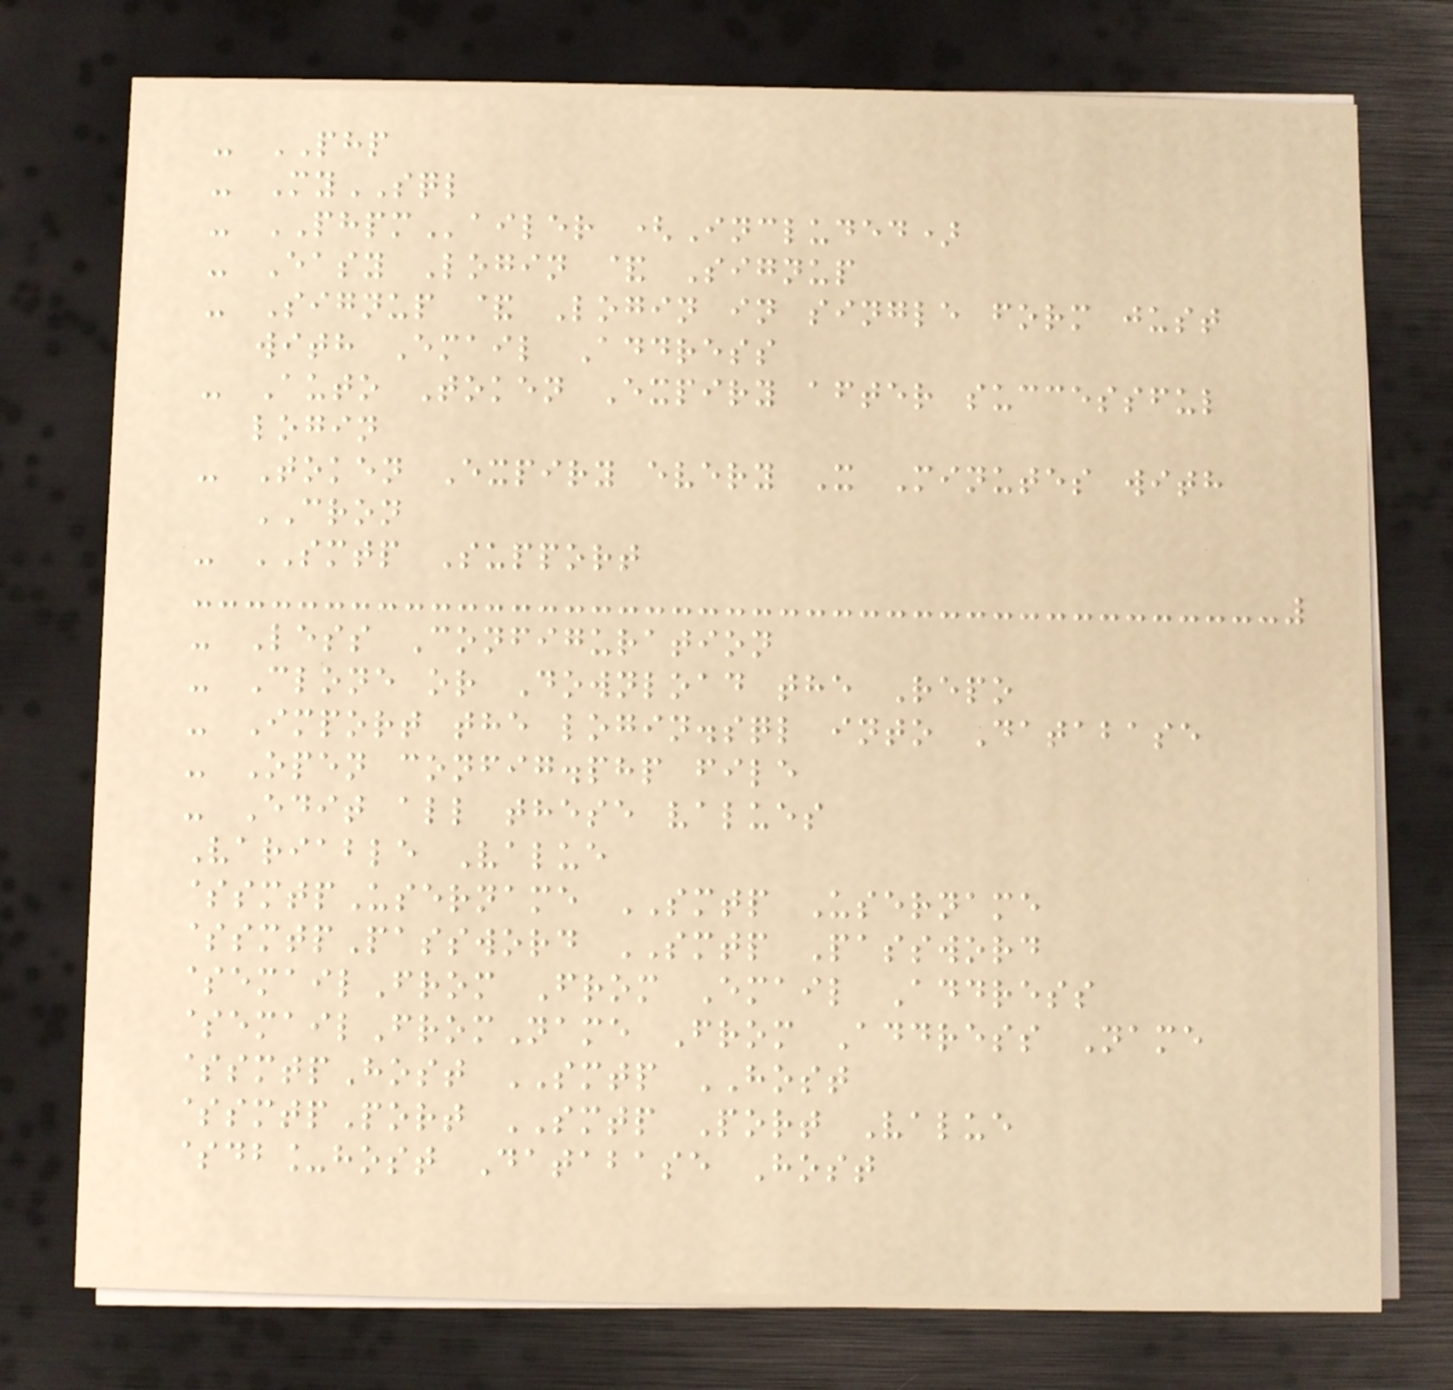- PHP
- MySQL
- PHPMailer (Included)
- Easy Login & Signup
- Signup & Login in single form just
with Email Address
- Auto Token Expiry after successful
login
- Token Expiry every X Minutes with
CRON
- SMTP Support
- Less Configuration
- Clone or Download the Repo
- Import the login.sql into Database
- Open config.php file
- Edit all these values
Variable Value
$smtpUsername SMTP Username
$smtpPassword SMTP Password
$emailFrom From Email Address
$emailFromName From Address Name
$smtpHost SMTP HOST
$smtpPort SMTP Port Value
$db_host Database Host
